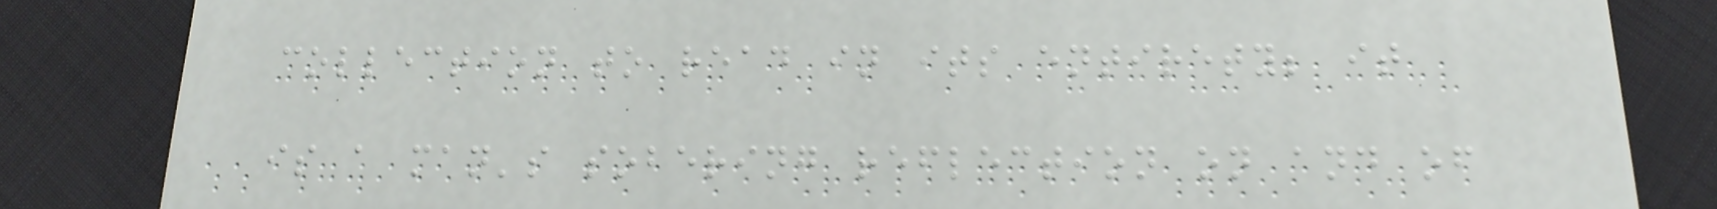collection to read in its entirety; it
is a man's sobering reflection on and of
